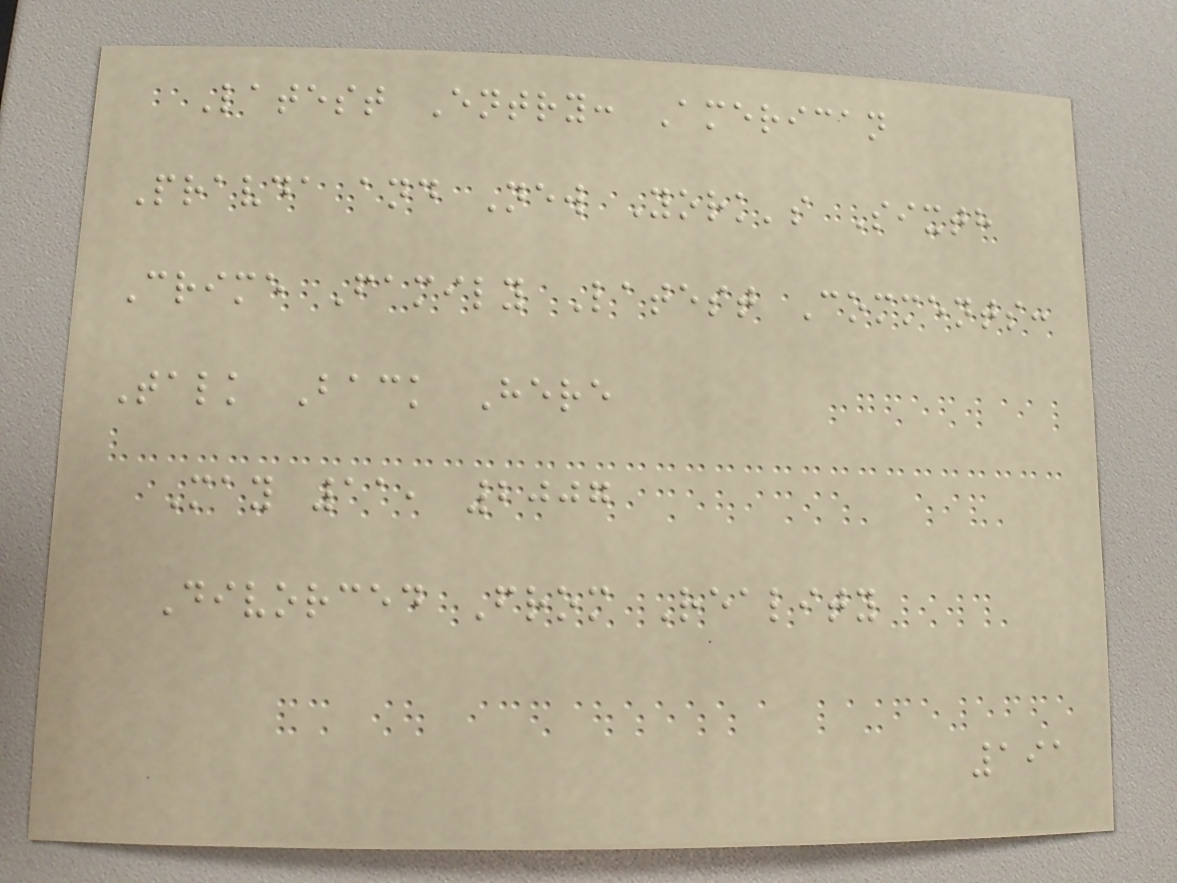Latest Entry: American
Pravda and New York's Sixth
Crime Family Latest Comments:
Talk Back Here
May 11, 2007
Divorced From Reality
191
